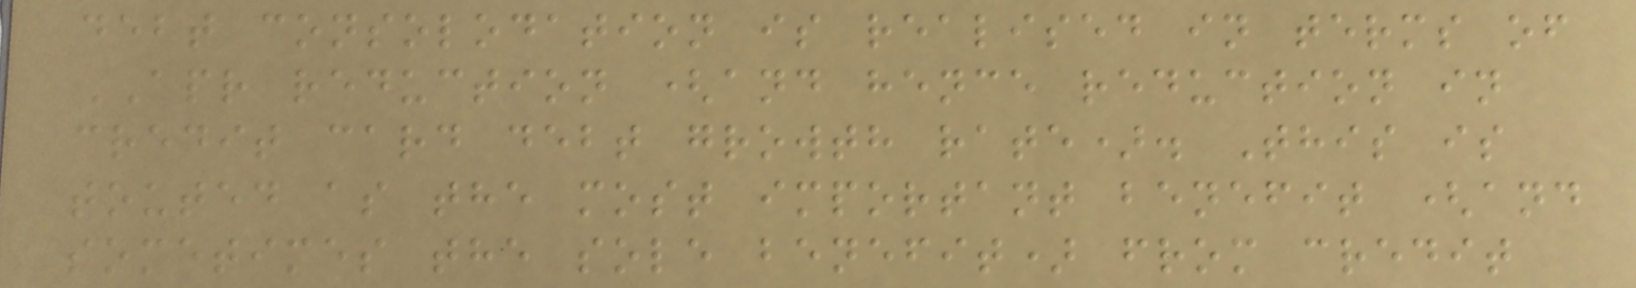debt consolodation is realised in terms of
APR reduction (and hence reduction in
credit card debt growth rate). This is
touted as the most important benefit (and
sometimes the sole benefit) from credit
